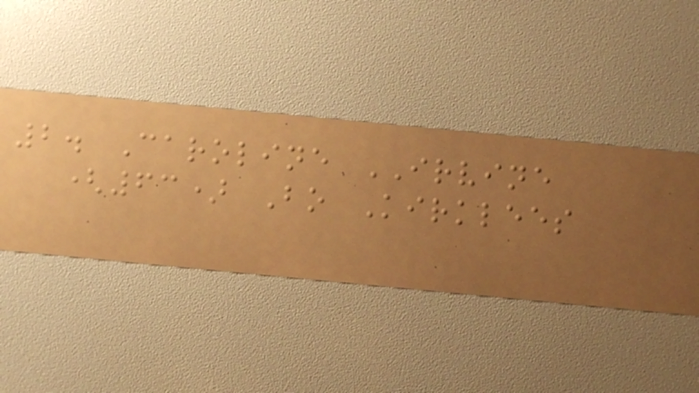2. Caroline IRVINE
(63) Bo Kirklees
